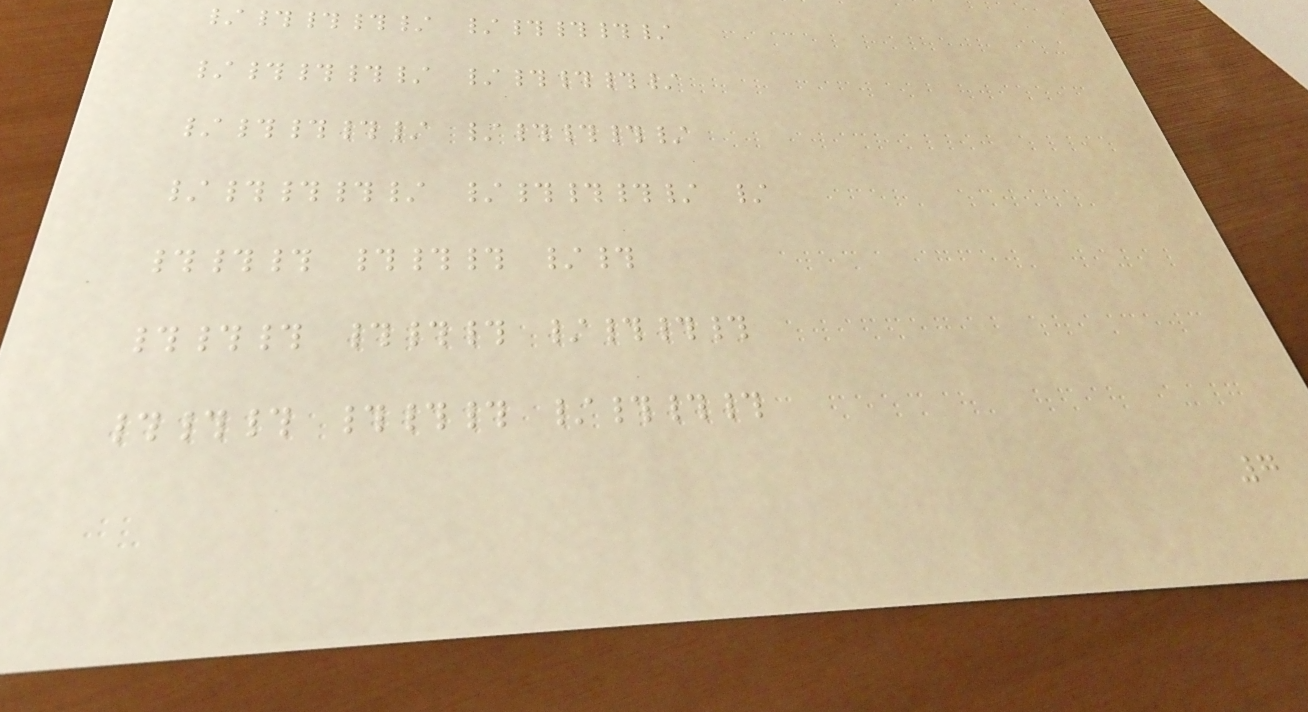/###/ /###/
/###/ /###/
/###/ /###/
/###/ /###/ /
### ### /#
### ### /###
### ### /###
7
